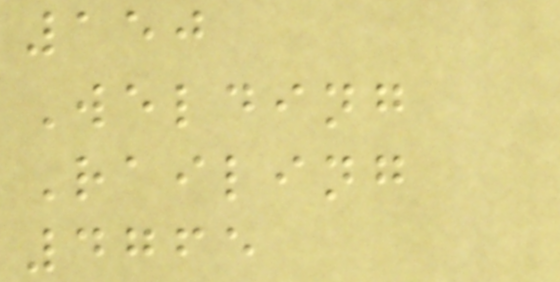150
Welding
Railing
4765
